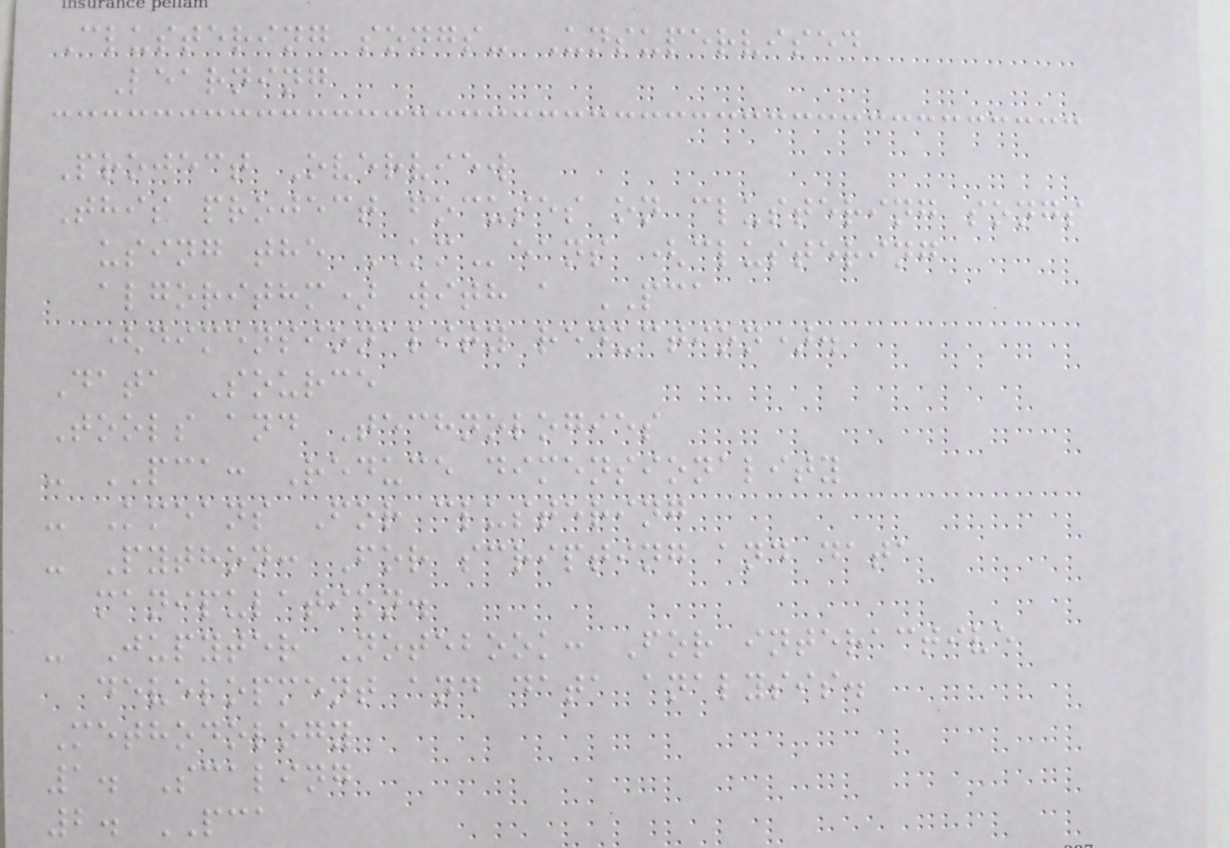Clustering songs- Unsupervised
Learning
Project Overview
This project focuses on clustering songs
using the KMeans (clustering
algorithm) with a PCA
(dimensionality reduction).
Data Source
Tools and Technologies
- PCA: Reduce dimensionality
- Kmeans For clustering
- Python: For scripting and data
manipulation.
- Jupyter Notebook: For interactive
development and data analysis.
Methodology
1. Scaling
2. PCA
